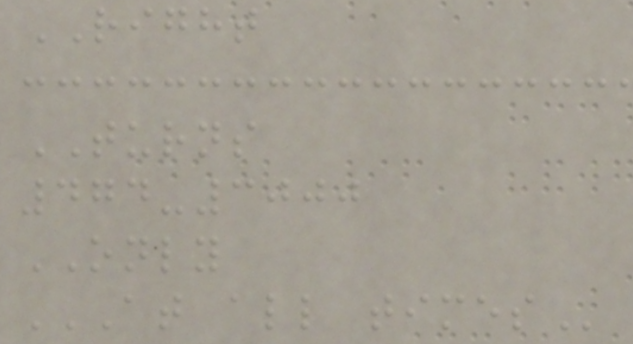RIGHT
TURNS
474-3000
ONLY
AT ALL TIMES
